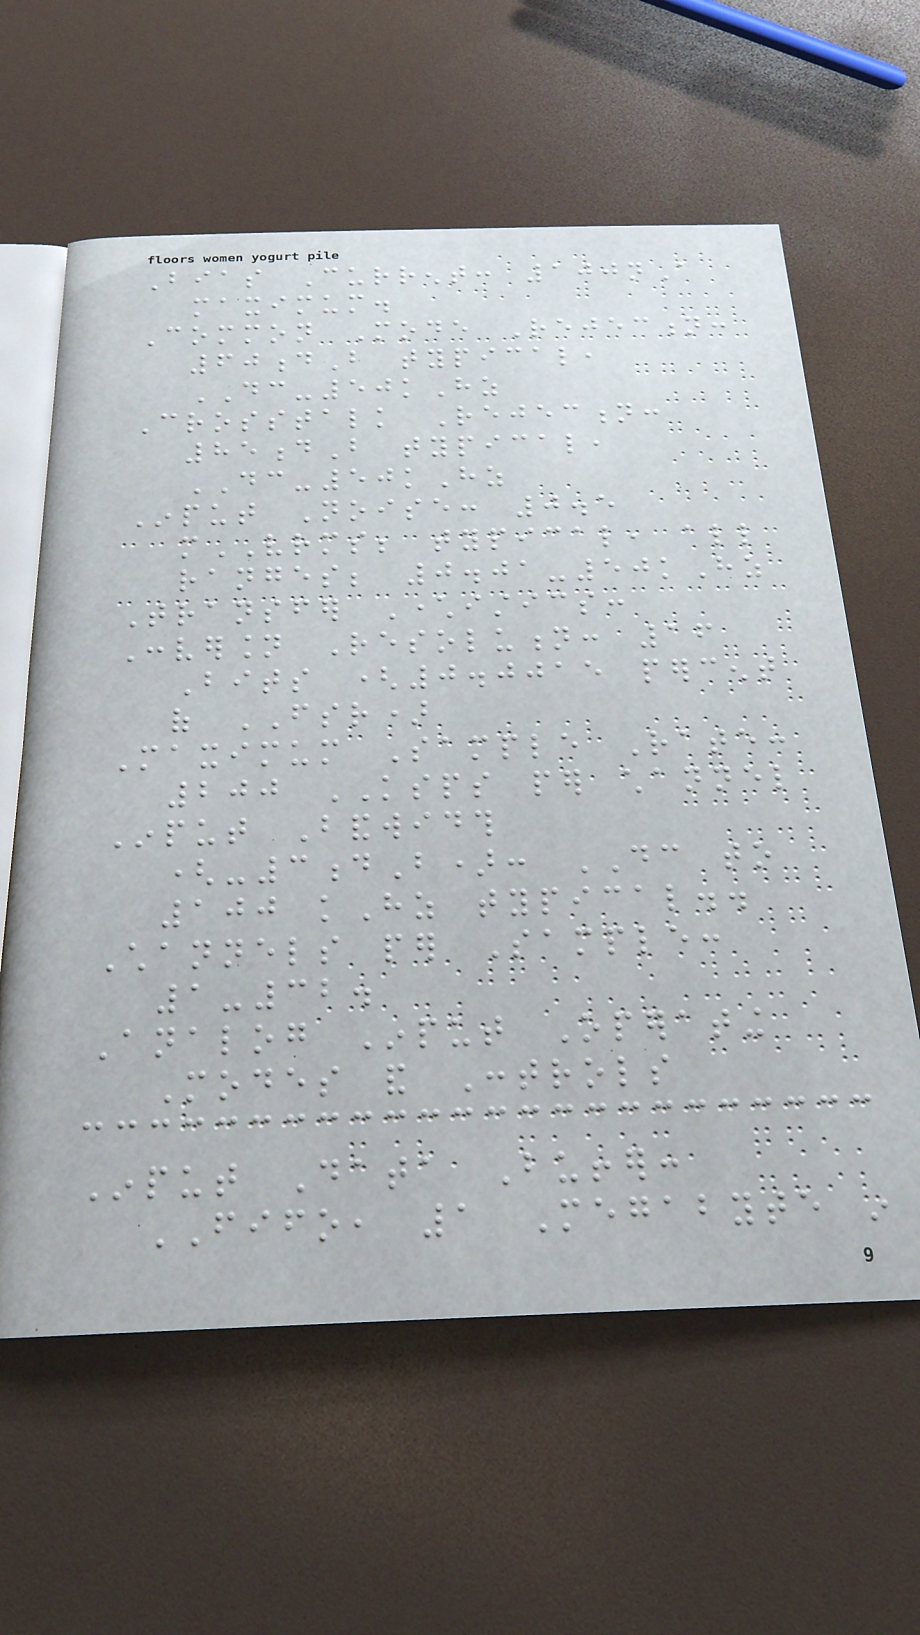Bias Current: 100nA
maximum.
Common Mode Rejection:
60dB typical,
DC-50kHz
Crosstalk Rejection:
85dB typical,
DC-50kHz
Input Noise: 0.5
mVRMS; typical, all
ranges; 0.01-50kHz
Transfer Characteristics:
Conversion Resolution: 16
Bits (0.0015 percent
of FSR)
Maximum Sample Rate:
200 KSPS per channel
Input Bandwidth
(-3dB): DC to
100 kHz typical..
Channels per Sample:
1-32.
Analog Input Operating
Modes and Controls
Input Data Buffer:
FIFO, 1 Megabyte in
